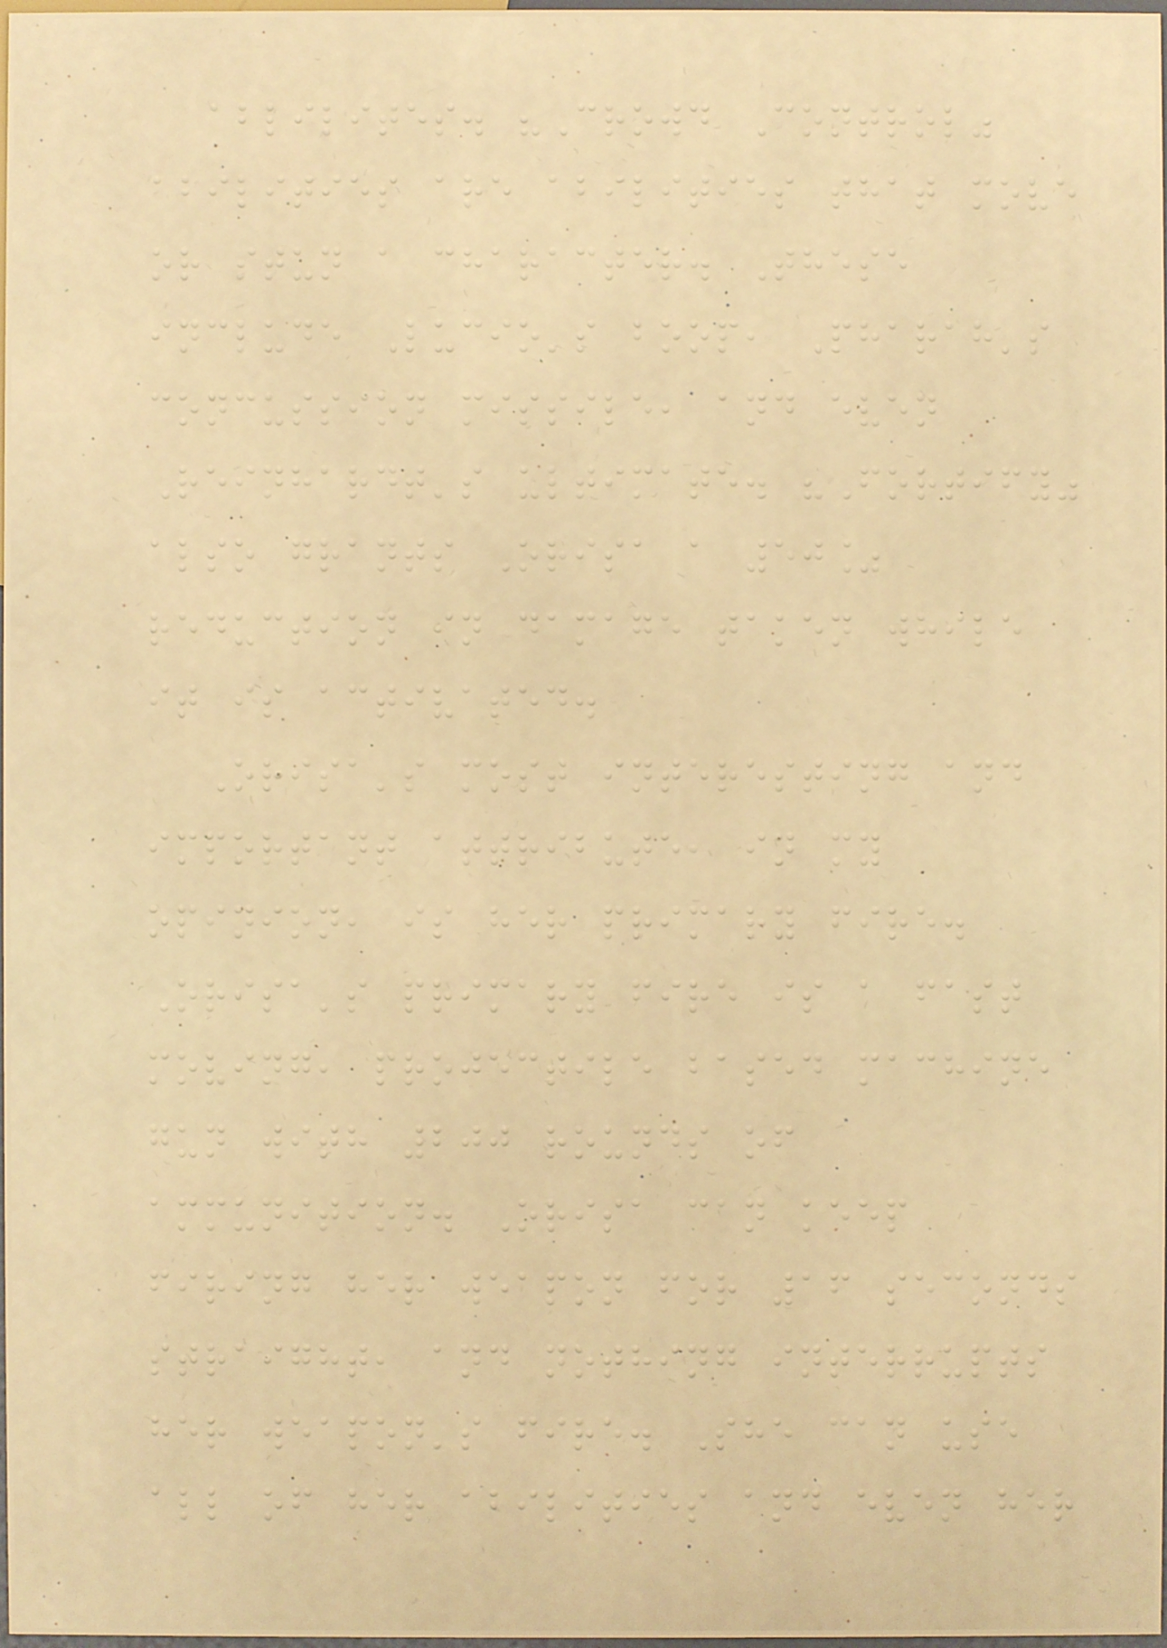ablilites. "Crowd Control"
abilities are abilities that move
or stun a character. These
include Lucio's boop, Pharah's
concussion missile, and even
Reinhardt's ultimate. "Fortify"
also grants Orisa a 50%
reduction in damage taken while
it is activated.
Orisa's most interesting and
important attribute, in my
opinion, is her primary fire.
Orisa's primary fire is a fast
moving, projectile based machine
gun with 200 rounds of
ammunition. Orisa can keep
firing her weapon for 16 seconds
straight, and nothing interrupts
her weapon's fire. She can use
all of her abilities and even her
